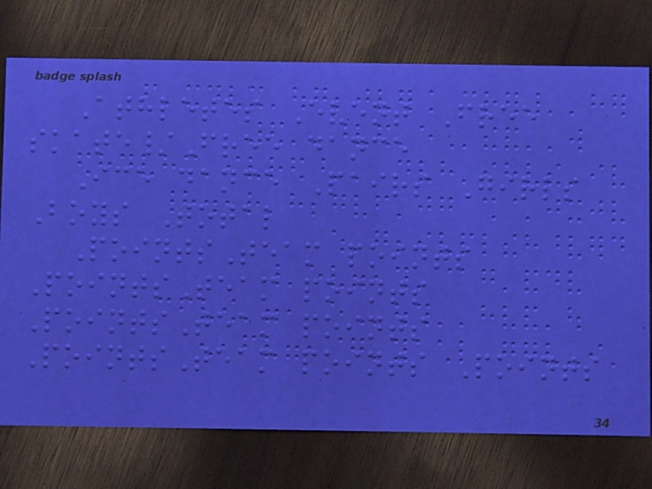Athletes Event Free
skate/Free dance
Ice dance Pairs Girls
Boys Total
PointsTeam points
PointsTeam points
PointsTeam points
PointsTeam points Points
